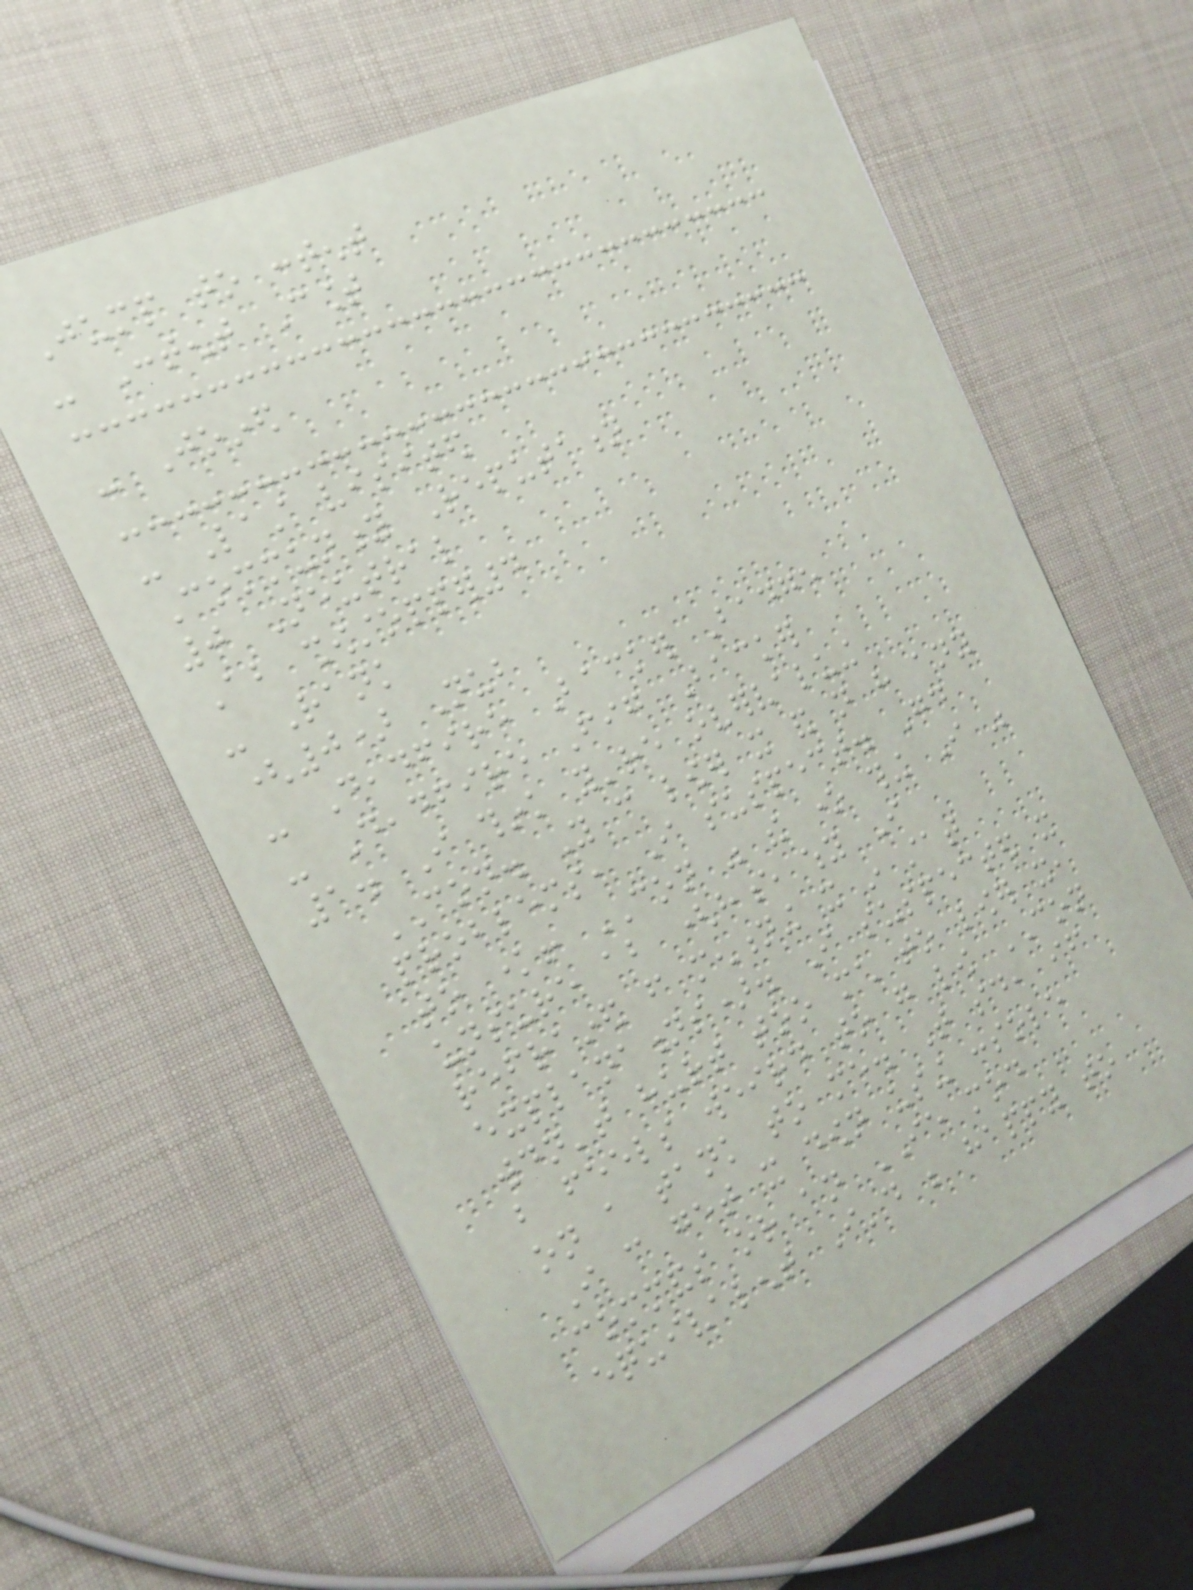Jump to content
- Content Count
- Joined
- Last visited
Community Reputation
0 Neutral
About showstopper4
- Rank
(0) Nub
- Deadfire Backer Badge
- Deadfire Fig Backer
1. I think you're overvaluing
CON. You can lower it and not have any
problems, I suspect. Good
to know! CON was the one thing I was
unsure about (hence why I
refrained from mentioning it in stat
explanations). I suspected it
wouldn't hurt too much to lower it,
but feels weird to go low CON
on a tank to me. That said, if
I can get it down using console
commands or an IE mod
equivalent I'd be happy to
